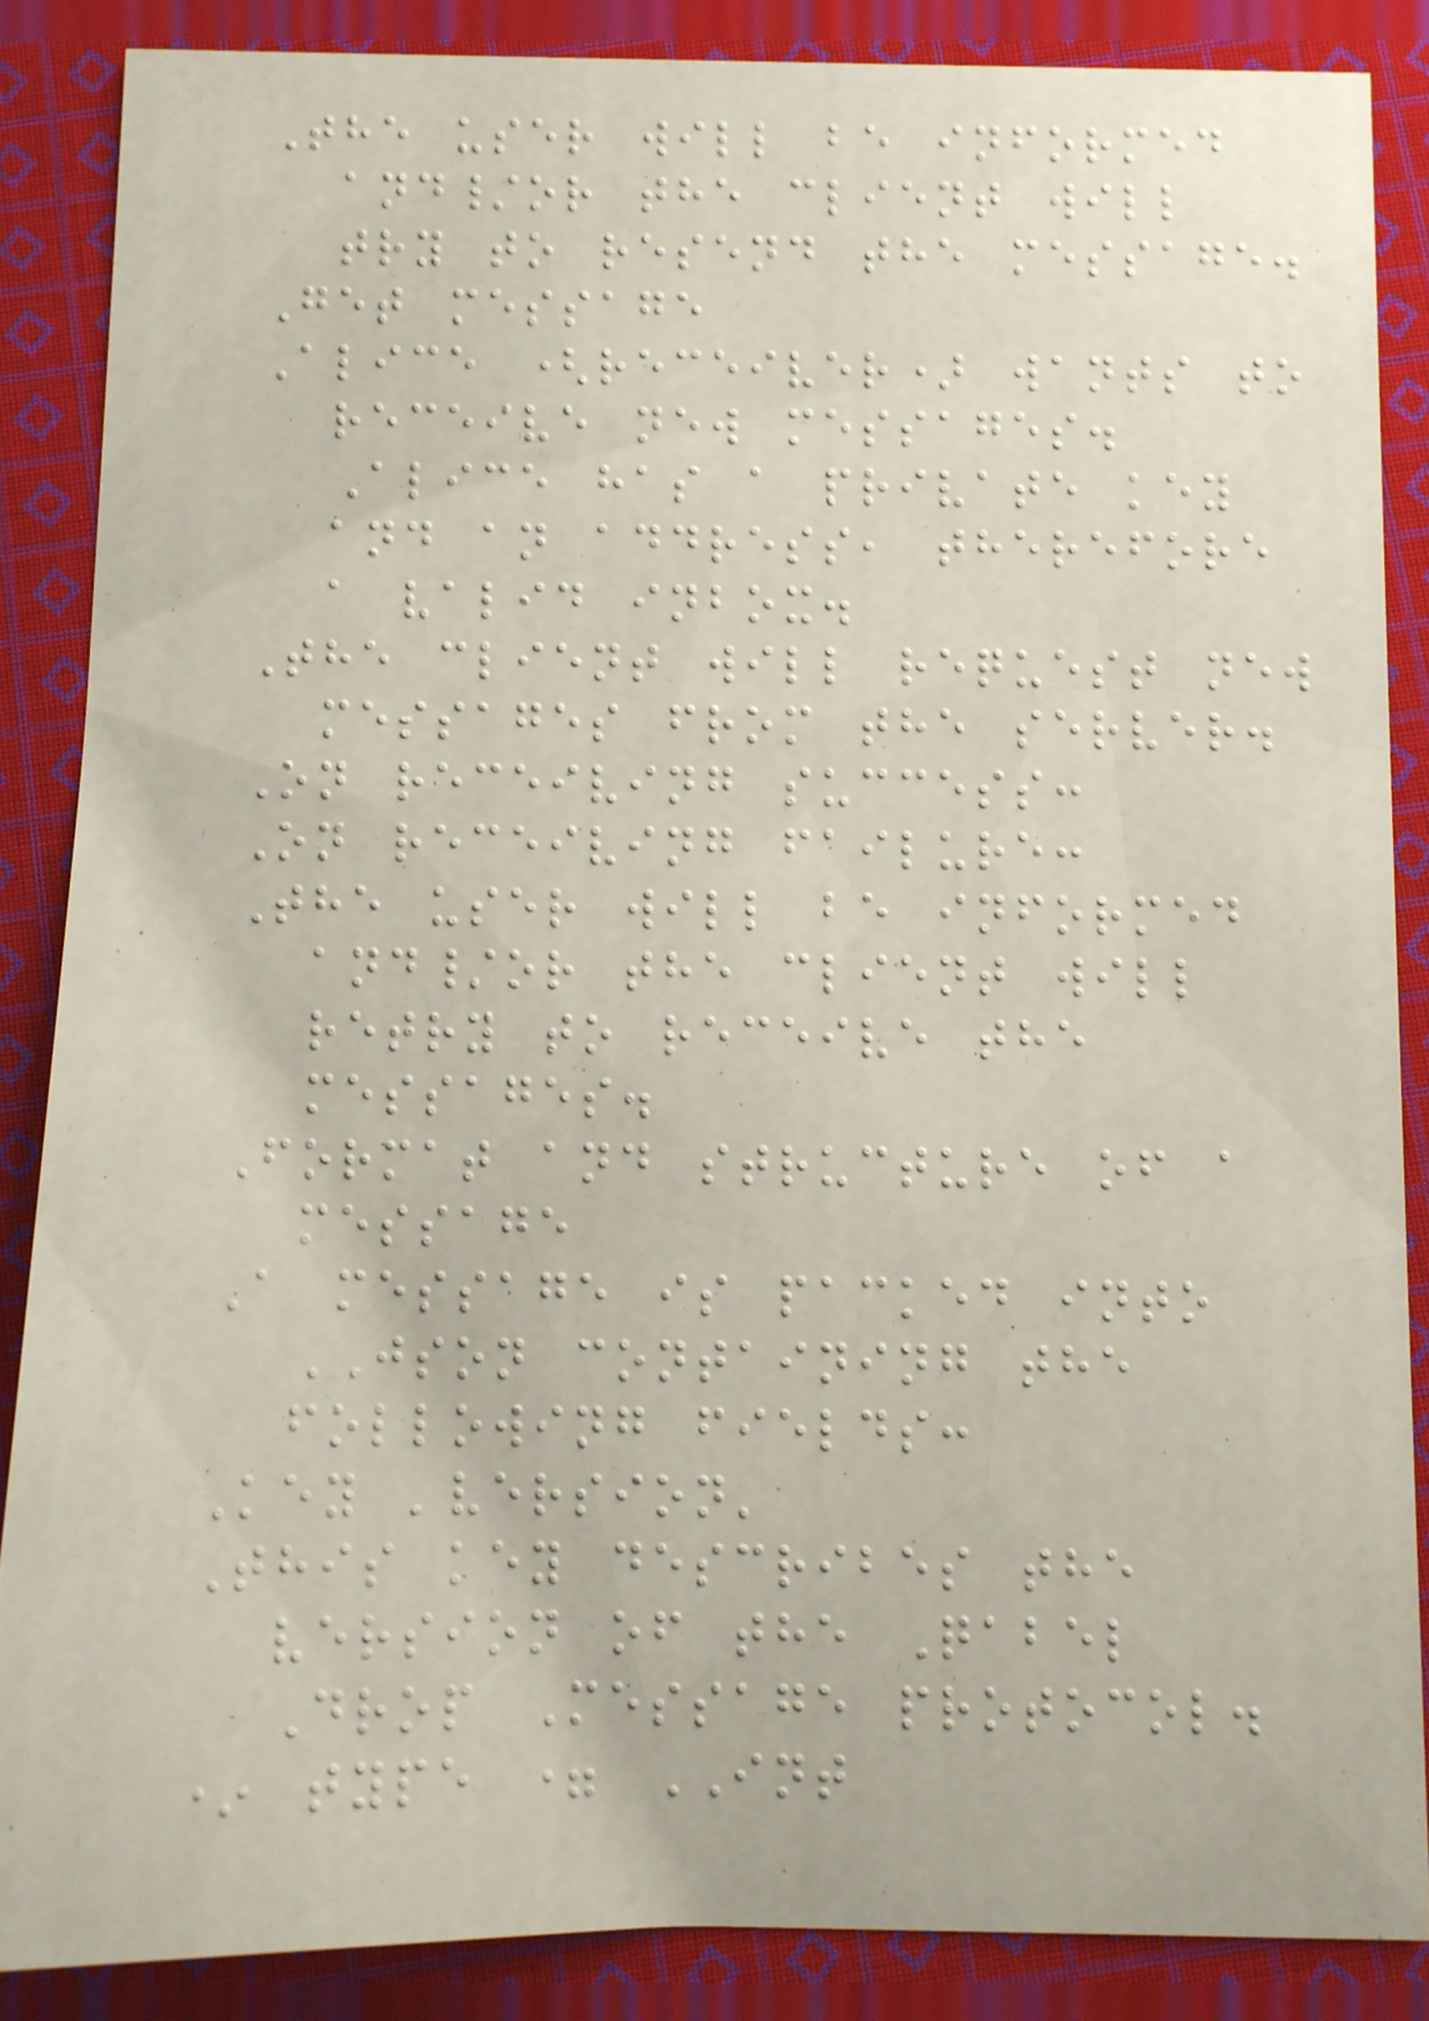The user will be informed
and/or the client will
try to resend the message.
Get message
Alice (receiver) wants to
receive new messages.
Alice has a private key
and an address, therefore
a valid inbox.
The client will request new
messages from the server.
On receiving success:
On receiving failure:
The user will be informed
and/or the client will
retry to receive the
messages.
Format and structure of a
message
A message is packed into
JSON containing the
following fields:
Key 'version'
This key describes the
version of the Qabel
Drop Message protocol.
* type = INT
